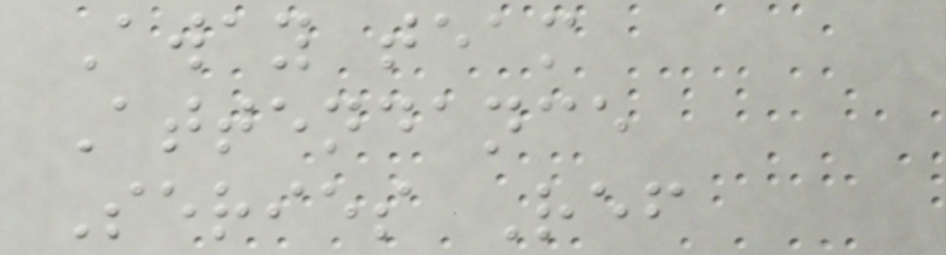Away team
Attendance
Series Ref
